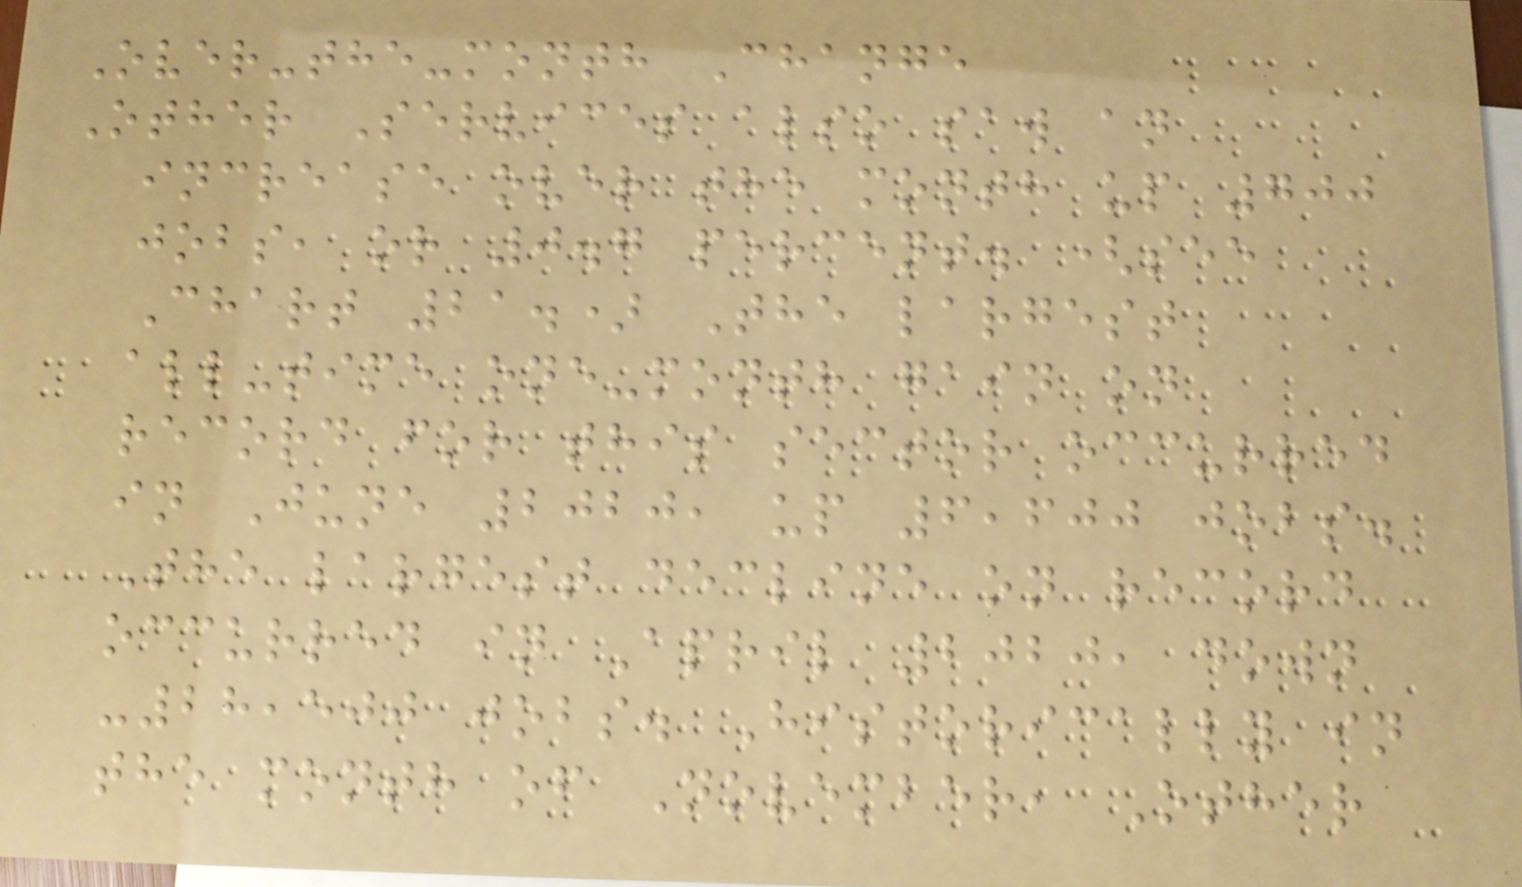Over-the-month Change
Other Services also saw an
increase over the month up 700
jobs, or 0.7 percent. (see
Chart 21.) The largest
all-time one-month gain on
record for this sector occurred
in June 2020, up 6,600 jobs.
The largest decline on record
occurred in April 2020, down
-28,500 jobs. Historically in
the month of November, Other
